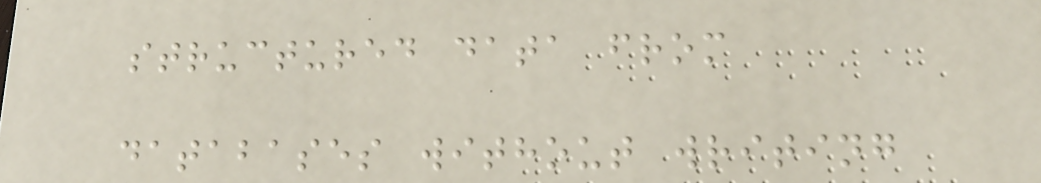structured data from
databases without writing
